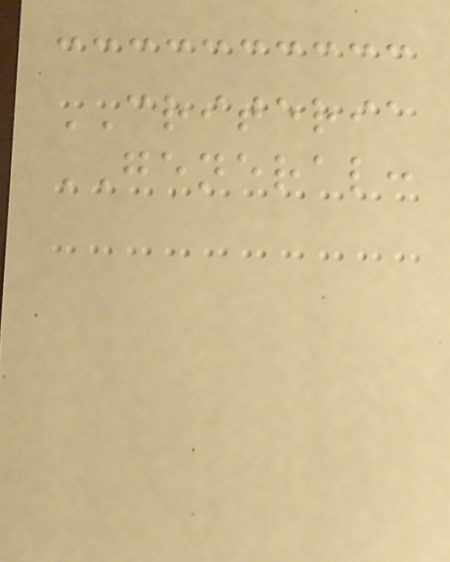CRITERIA
GENERAL:
